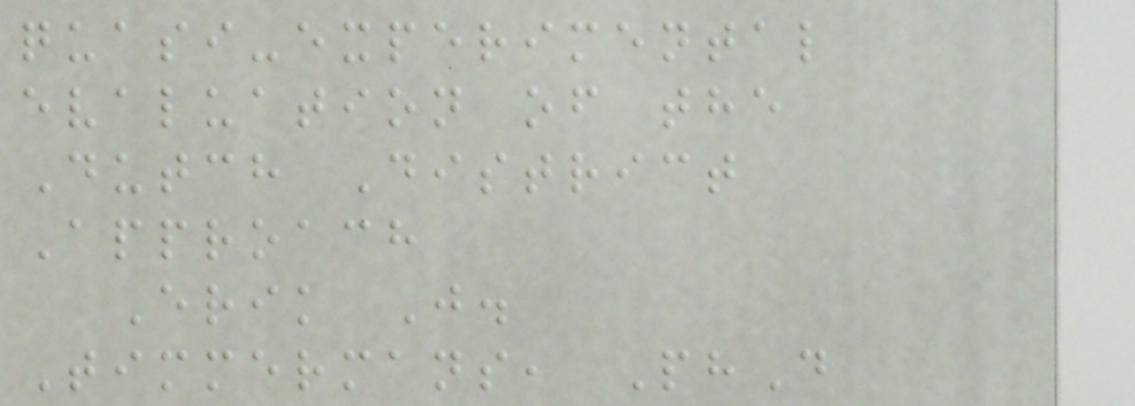quasi-experimental
evaluation of the
Dutch District
Approach
Erik J.
Timmermans, PhD
